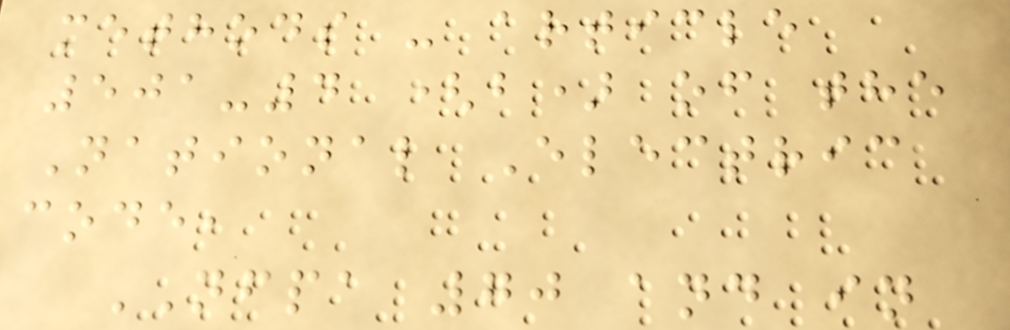methods - article
501-4 (b) of the
National Electric
code,
NFPA 70 and in
